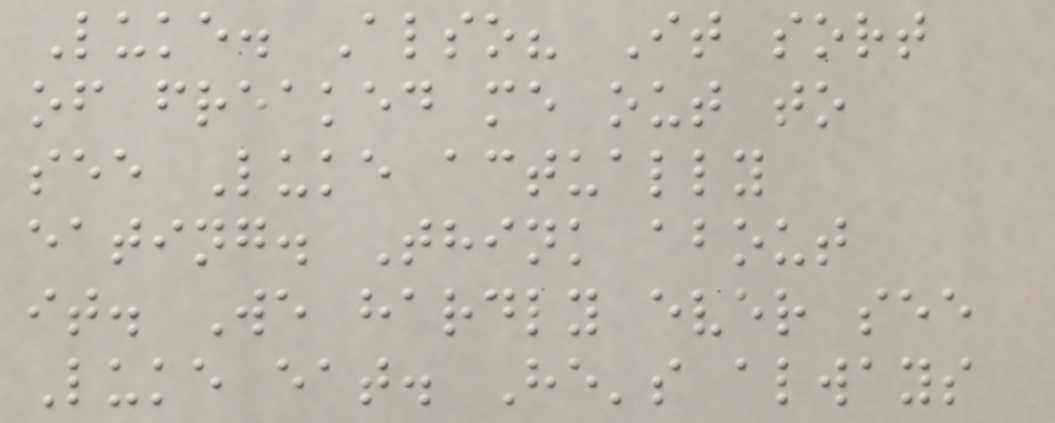Luke. Also? It sort
of freaked me out to
see Luke actually
eating. Think about
it. We hardly ever see
Luke eat. He's always
